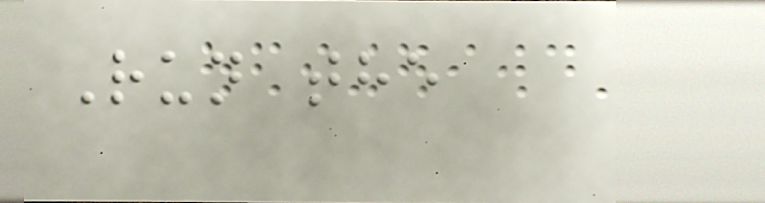Run the
